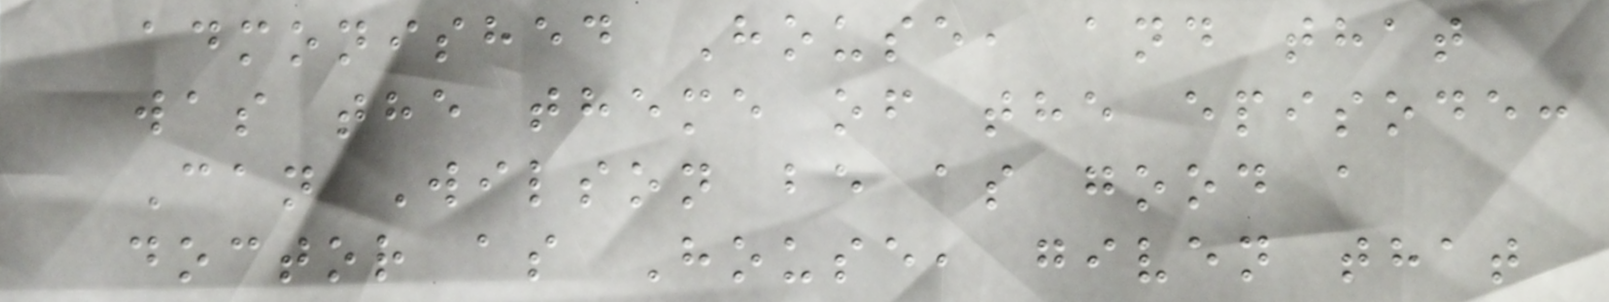admonished House, and that
was the theme of the episode:
Can Wilson be as good a
doctor as House, given that
